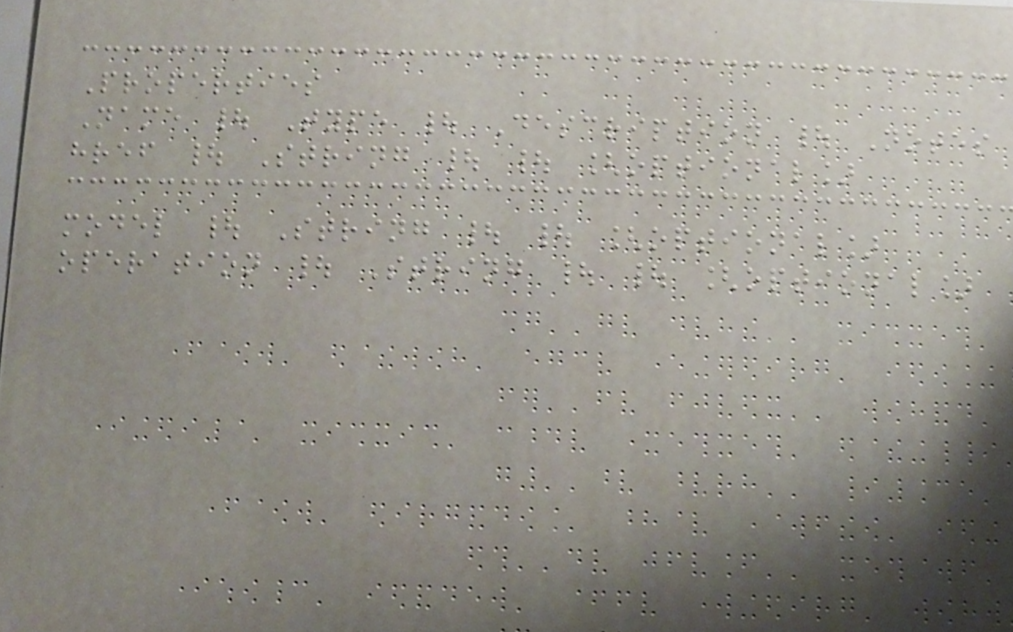Properties
Name | Type | Description | Notes
href | String | | [optional]
model | String | | [optional]
operation | String | | [optional]
